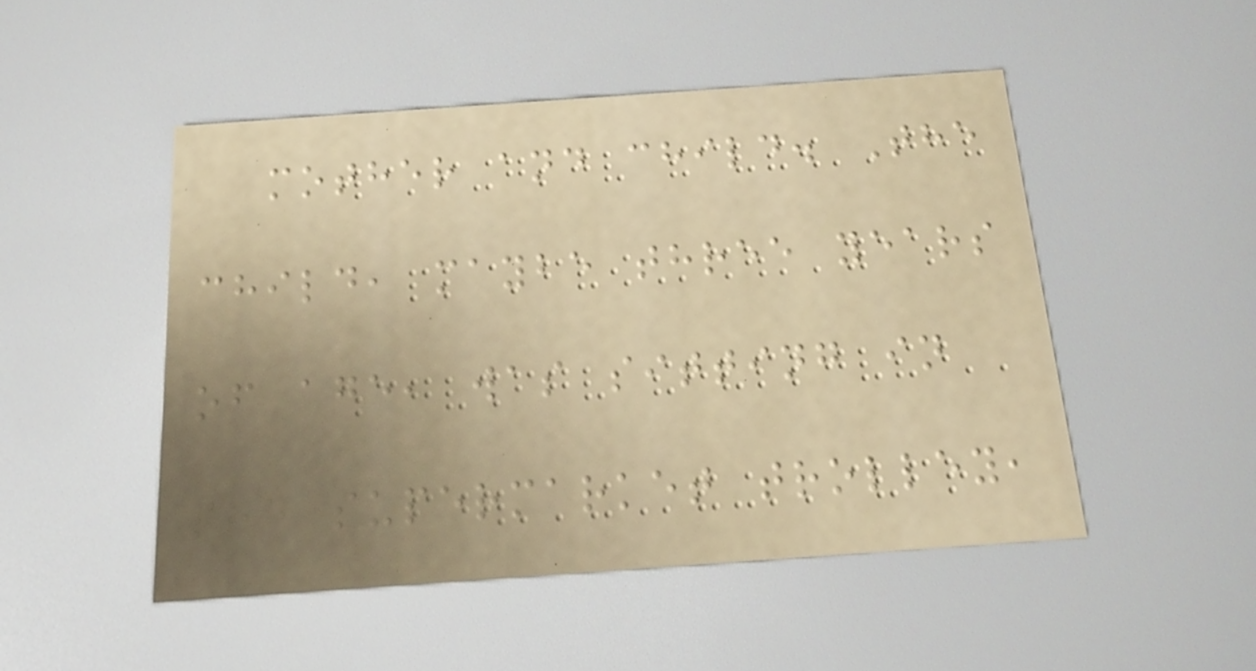mother and child. The
child, maybe three years
of age, was sitting in
the supermarket trolley,
